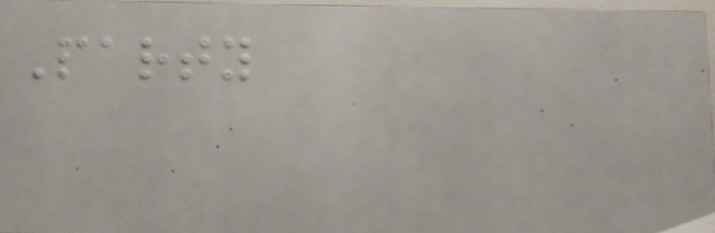Party
